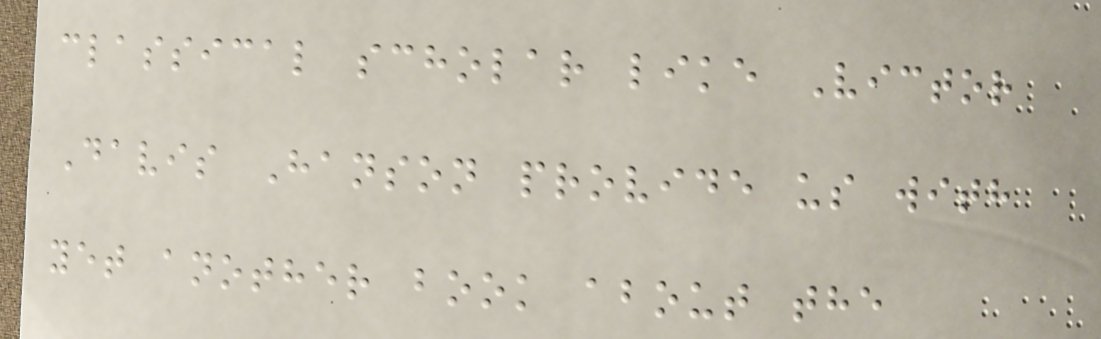classical scholar like Victor
Davis Hanson provide us with
yet another book about the
